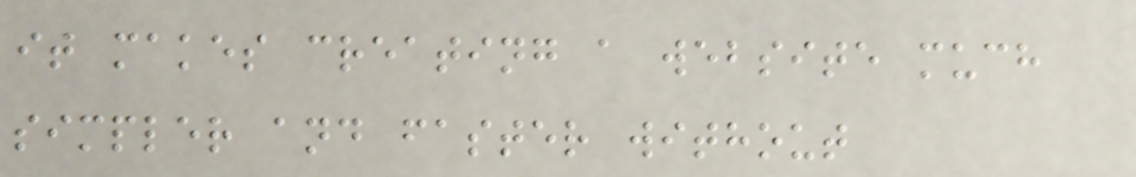it makes creating a website much
simpler and faster without
